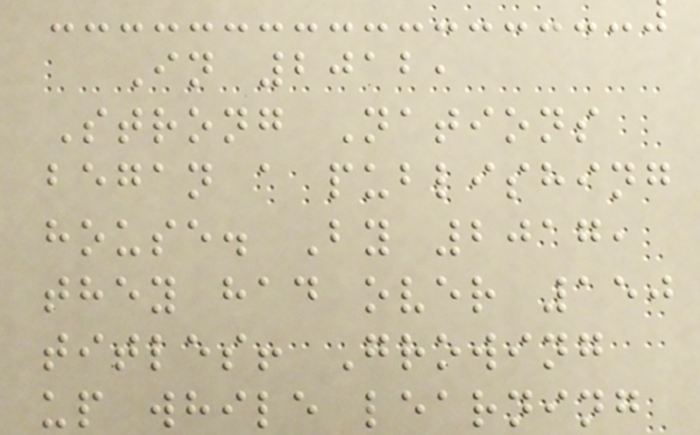In 2012,
Strong Nations
began a publishing
house. By 2017,
they had over 150
titles! Growing
up while learning
